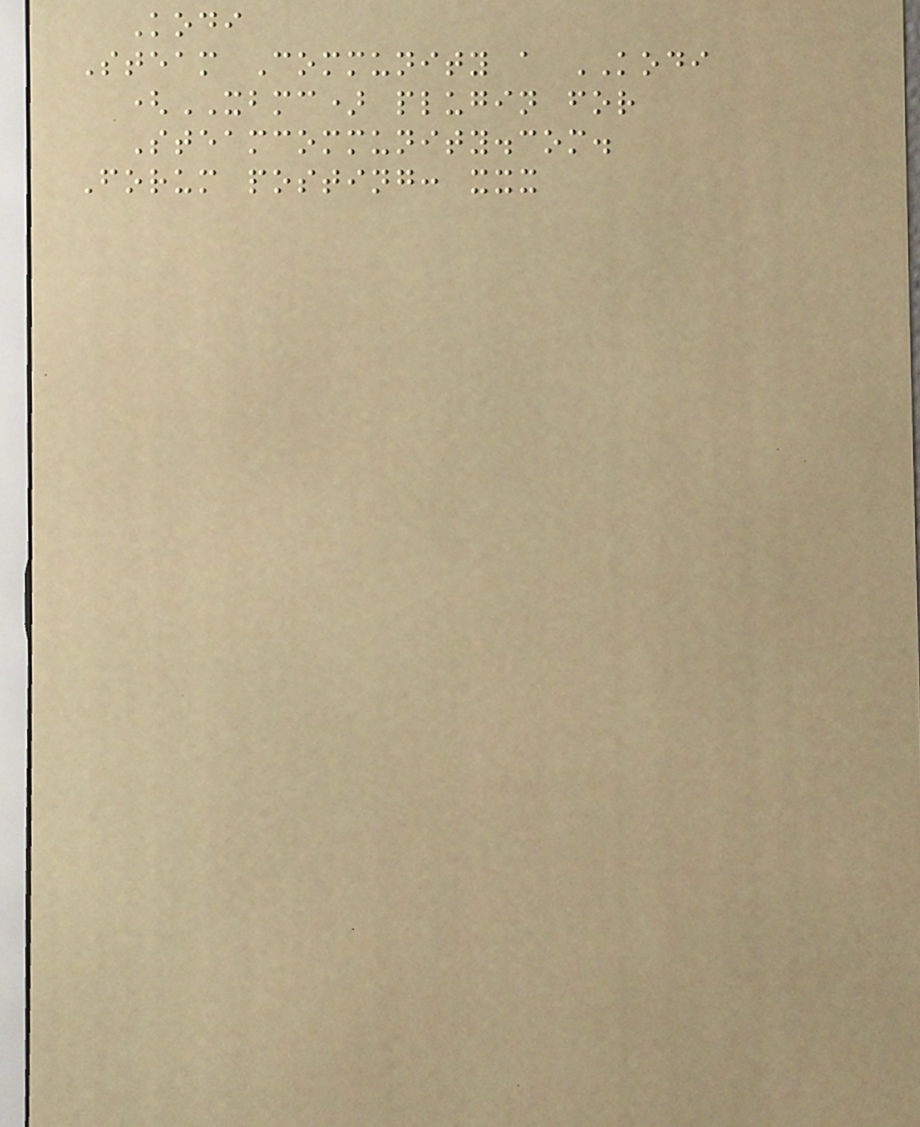Kodi
Steam Community a KODI
(XBMC) plugin for
Steamcommunity.com.
Forum posting: xxx
